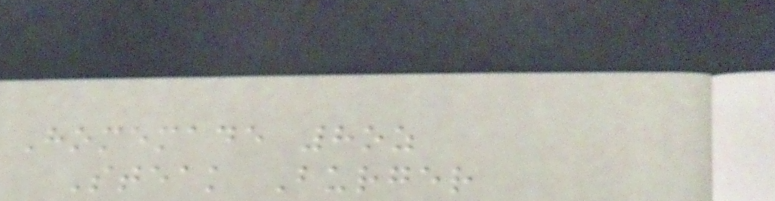Homemade 8oz
Steak Burger
